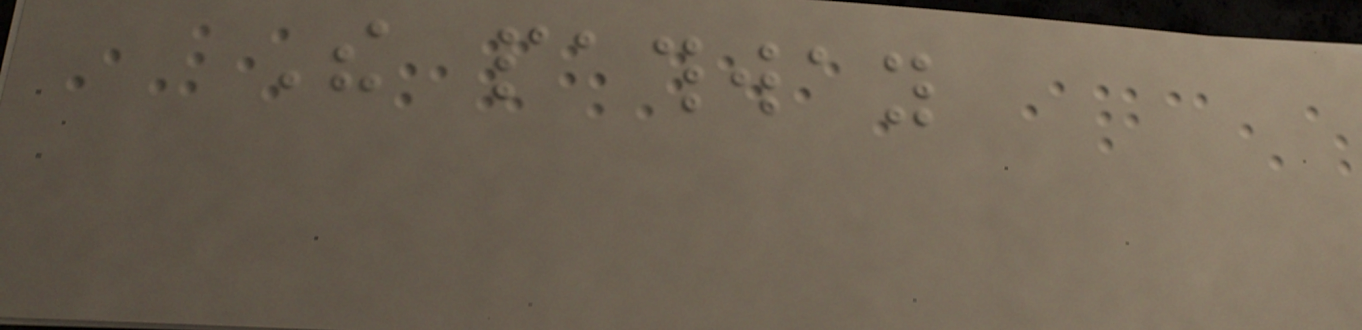The pathway
